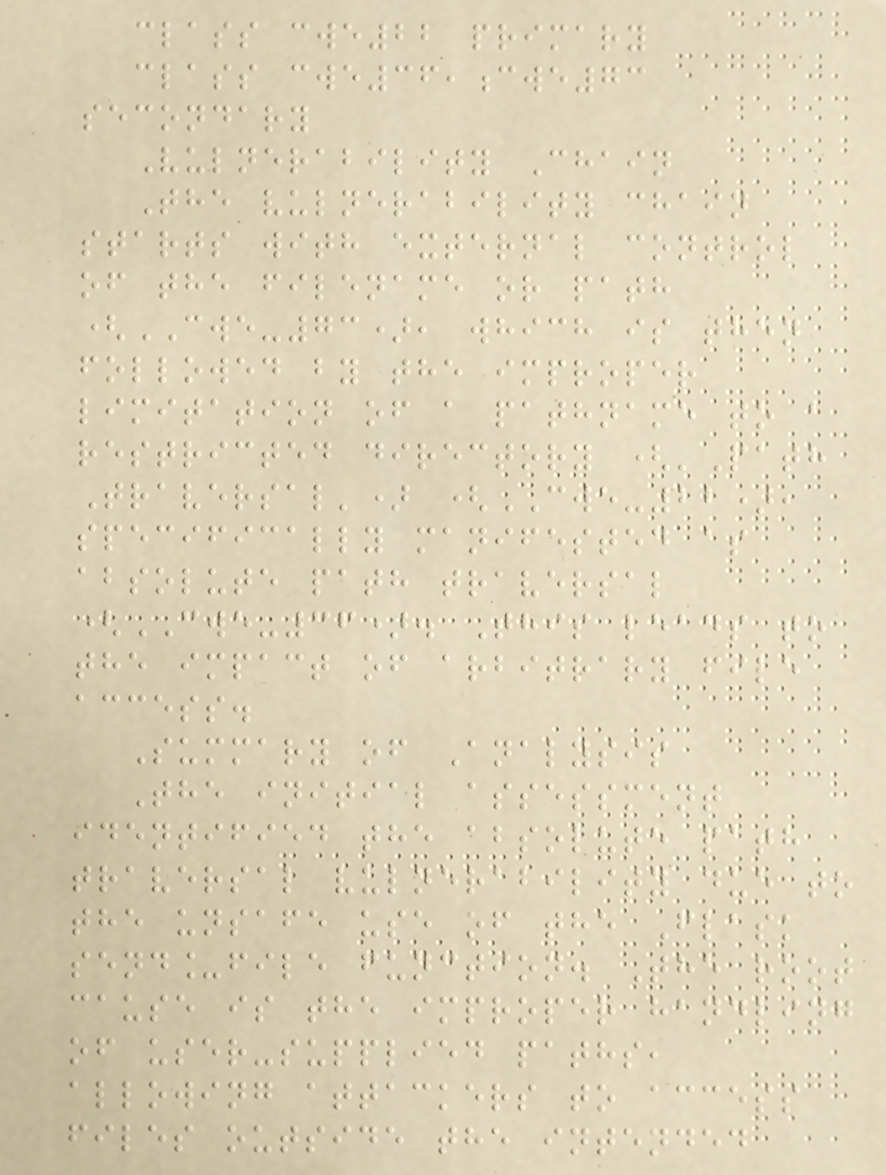class cwe22 primary
class cwe36,cwe73
secondary
Vulnerability Chain
The vulnerability chain
starts with external control
of the filename or path
(CWE-73), which is then
followed by the improper
limitation of a pathname to a
restricted directory ('Path
Traversal') (CWE-22),
specifically manifested as
absolute path traversal
(CWE-36). This leads to
the impact of arbitrary file
access.
Summary of Analysis
The initial assessment
identified the absolute path
traversal vulnerability due to
the unsafe use of the Flask
send_file function. The root
cause is the improper handling
of user-supplied paths,
allowing attackers to access
files outside the intended
